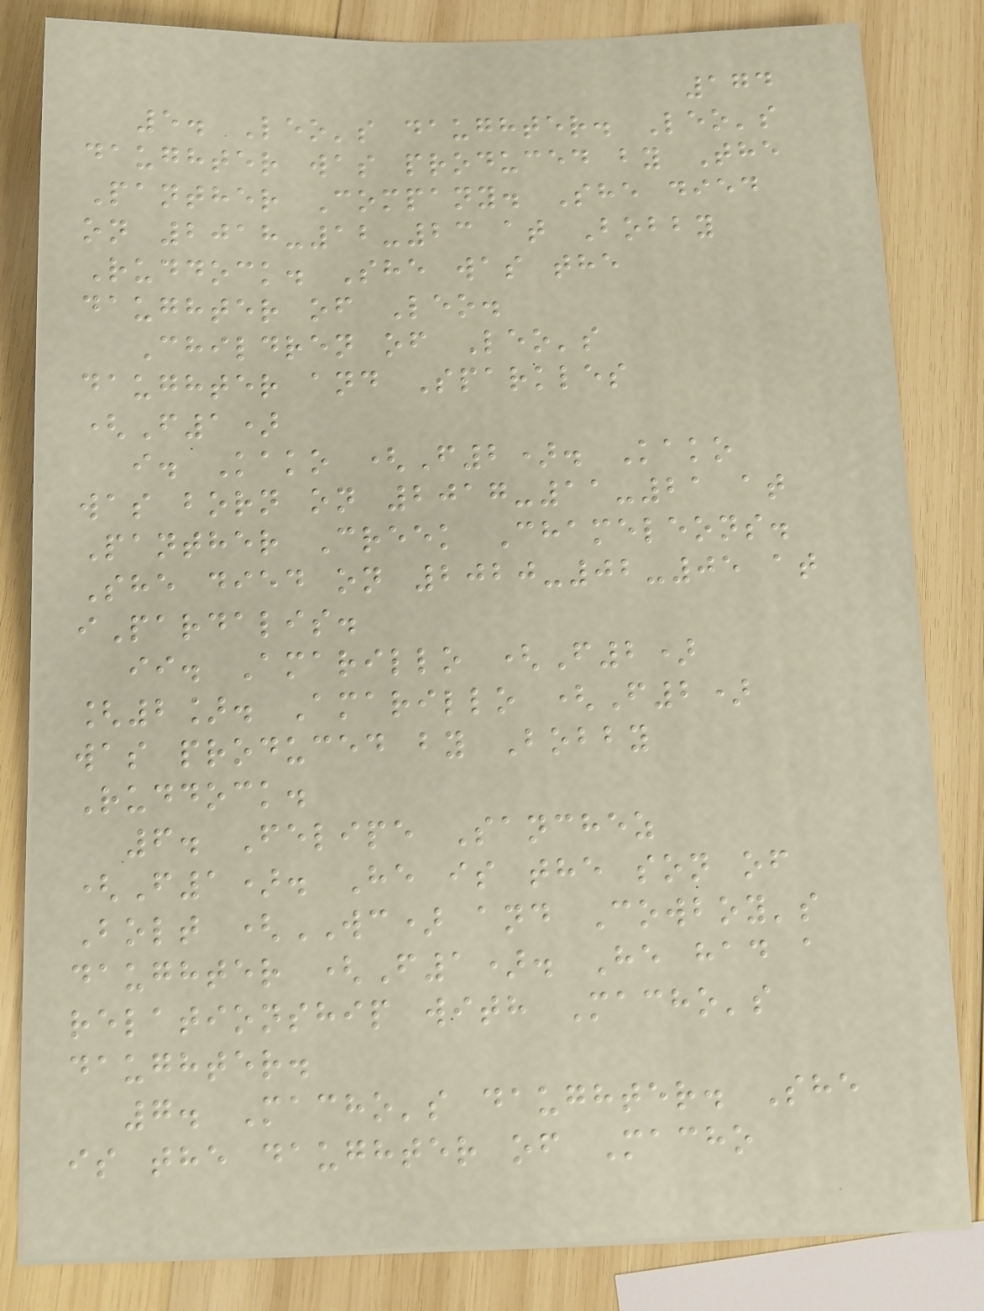174
5. Leo's daughter. Leo's
daughter was produced by The
Panther Company. She died
on 2018-12-23 at Bobby
Ruddock. She was the
daughter of Leo.
Children of Leo's
daughter and Sparkles
(F1)
i. Kako (F2). Kako
was born on 2017-11-21 at
Panther Creek Chameleons.
She died on 2020-02-05 at
iPardalis.
ii. Amarillo (F2)
[2]. Amarillo (F2)
was produced by Bobby
Ruddock.
6. Felipe Sanchez
(F1). He is the son of
Bolt (WC) and Cowboy's
daughter (F1). He had a
relationship with Macho's
daughter.
7. Macho's daughter. She
is the daughter of Macho
